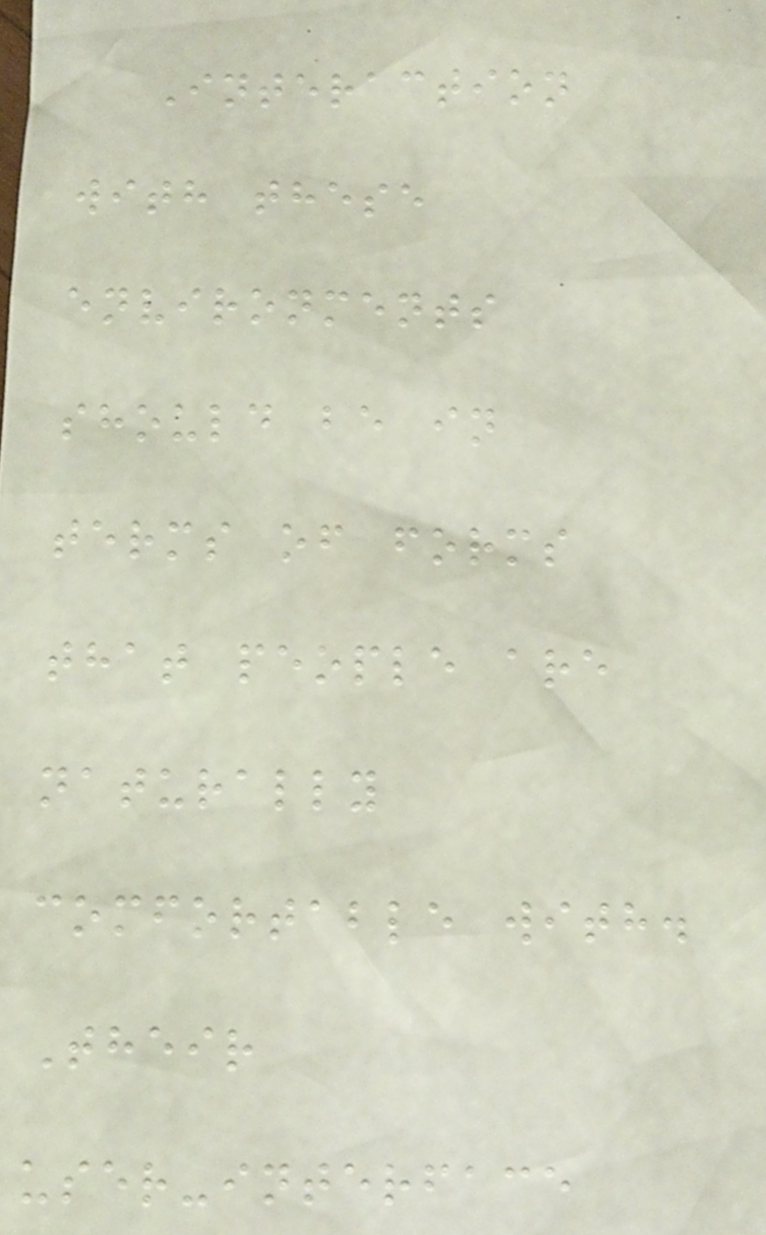Interaction
with these
environments
should be in
terms of forms
that people are
naturally
comfortable with.
Their
user-interface
